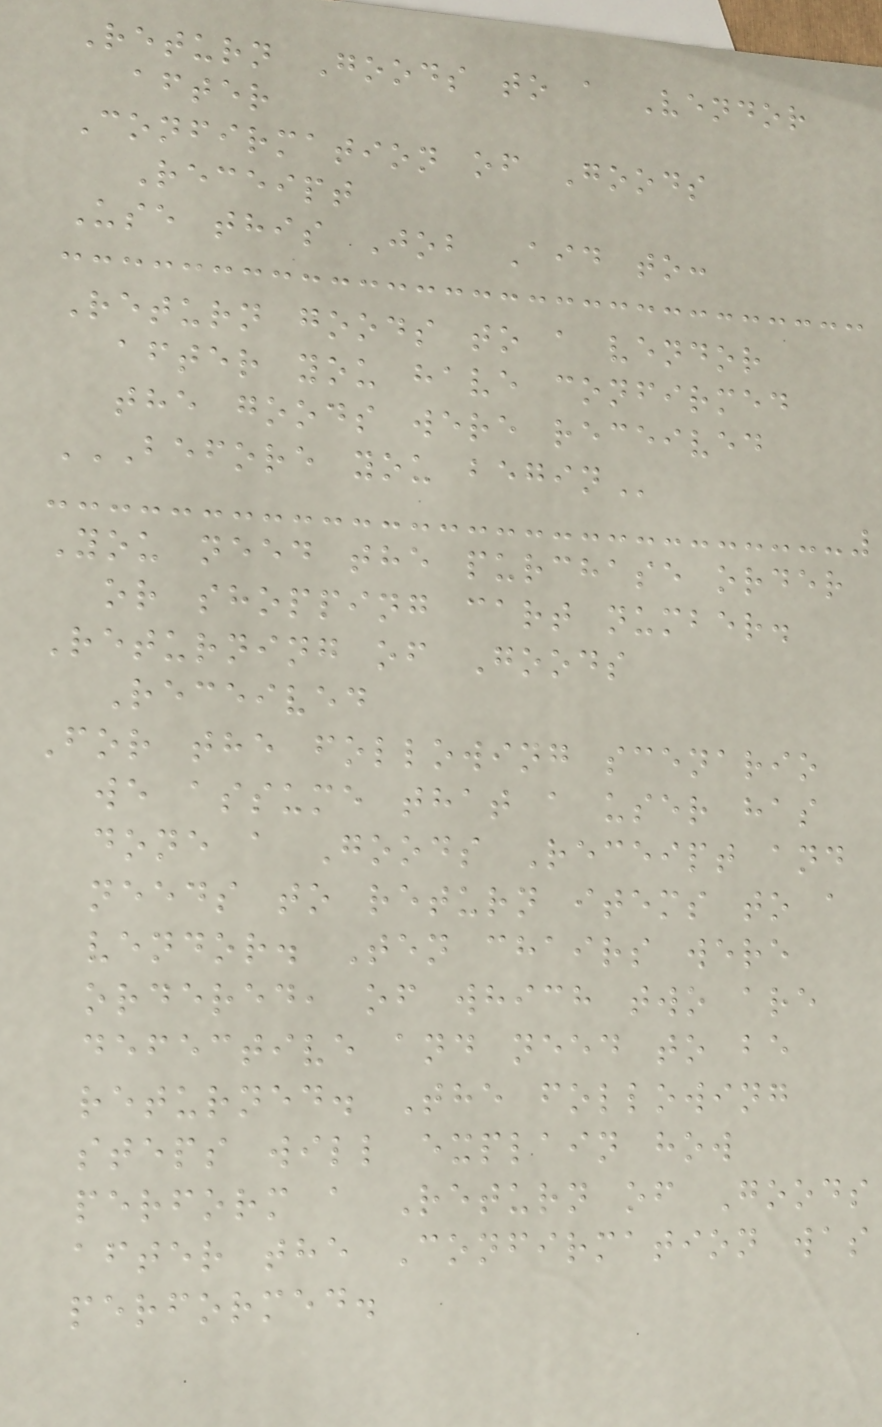Return Goods to a Vendor
after
Confirmation of Goods
Receipt
Use this Job Aid to:
Return goods to a vendor
after you have confirmed
the goods were received
BEFORE YOU BEGIN
You need the purchase order
or shopping cart number.
Returning of Goods
Received
For the following scenario
we assume that a user has
done a Goods Receipt and
needs to return items to a
vendor. Ten chairs were
ordered, of which two are
defective and need to be
returned. The following
steps will explain how
perform a Return of Goods
after the Confirmation was
performed.
